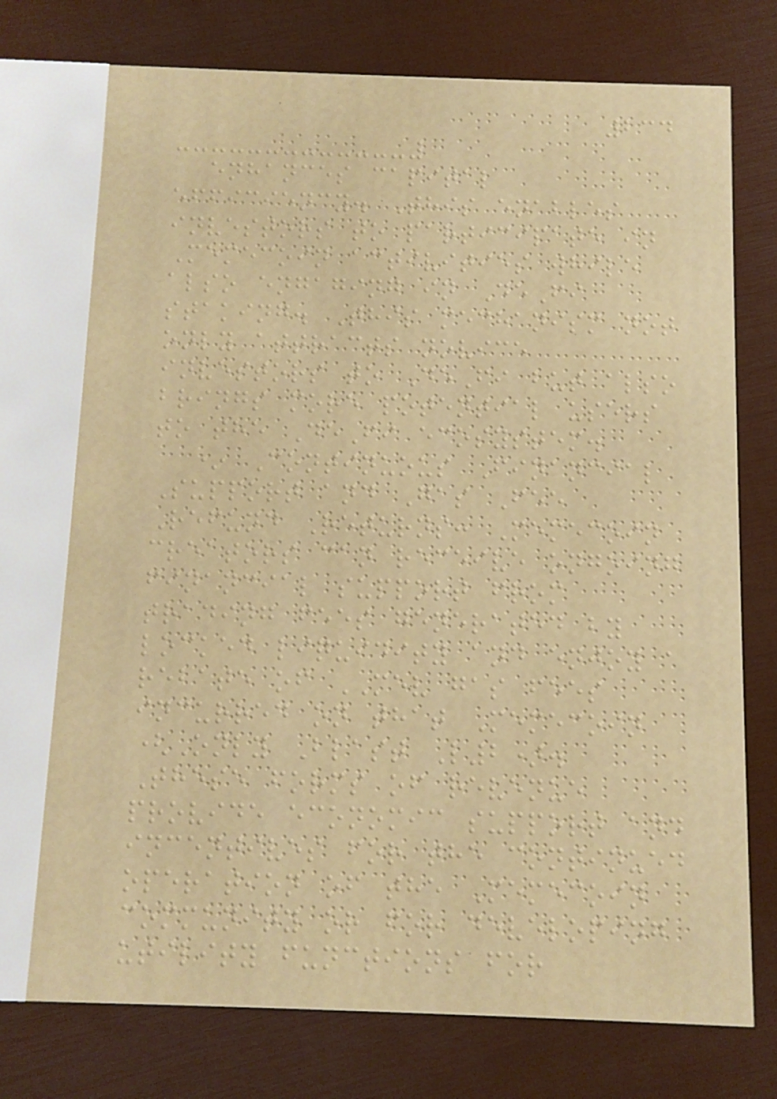234
enhances capital
efficiency. This enables
investors to participate in
Memecoin activities while
also engaging in DeFi
staking. This mechanism not
only attracts novice
investors to DeFi but also
brings more potential users
to the DeFi ecosystem.
* Continuous Financial
Support and Gas Fee
Refund Returns: Memecoin
creators can receive ongoing
financial support from
trading fees generated by
locked liquidity and enjoy a
rebate of MEV gas fees
incurred on that Memecoin
(Only Blast L2).
These forms of revenue
provide economic support and
incentives for the continued
operation of the Memecoin
community or for developing
utility functions for
